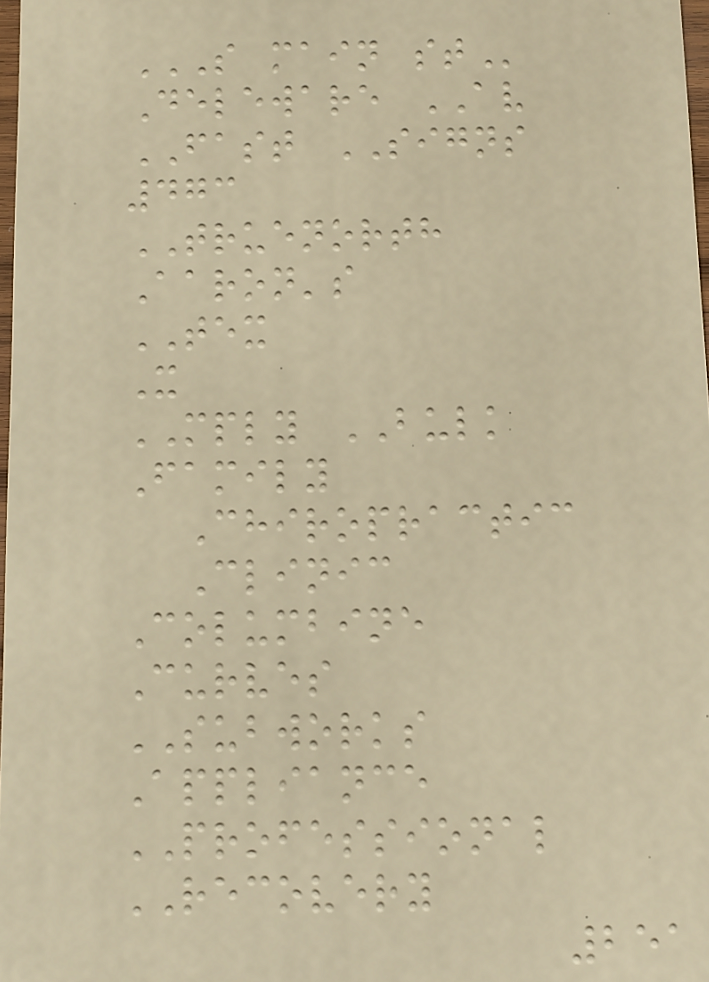S MAIN ST
Deleware AV
FAST SIGNS
473
TRUENORTH
Aaron's
TEX
X
MPLY BULK
Family
Chiropractic
Clinic
Columbine
Curves
SUBWORKS
Appliance
PROFESSIONAL
RECOVERY
251
